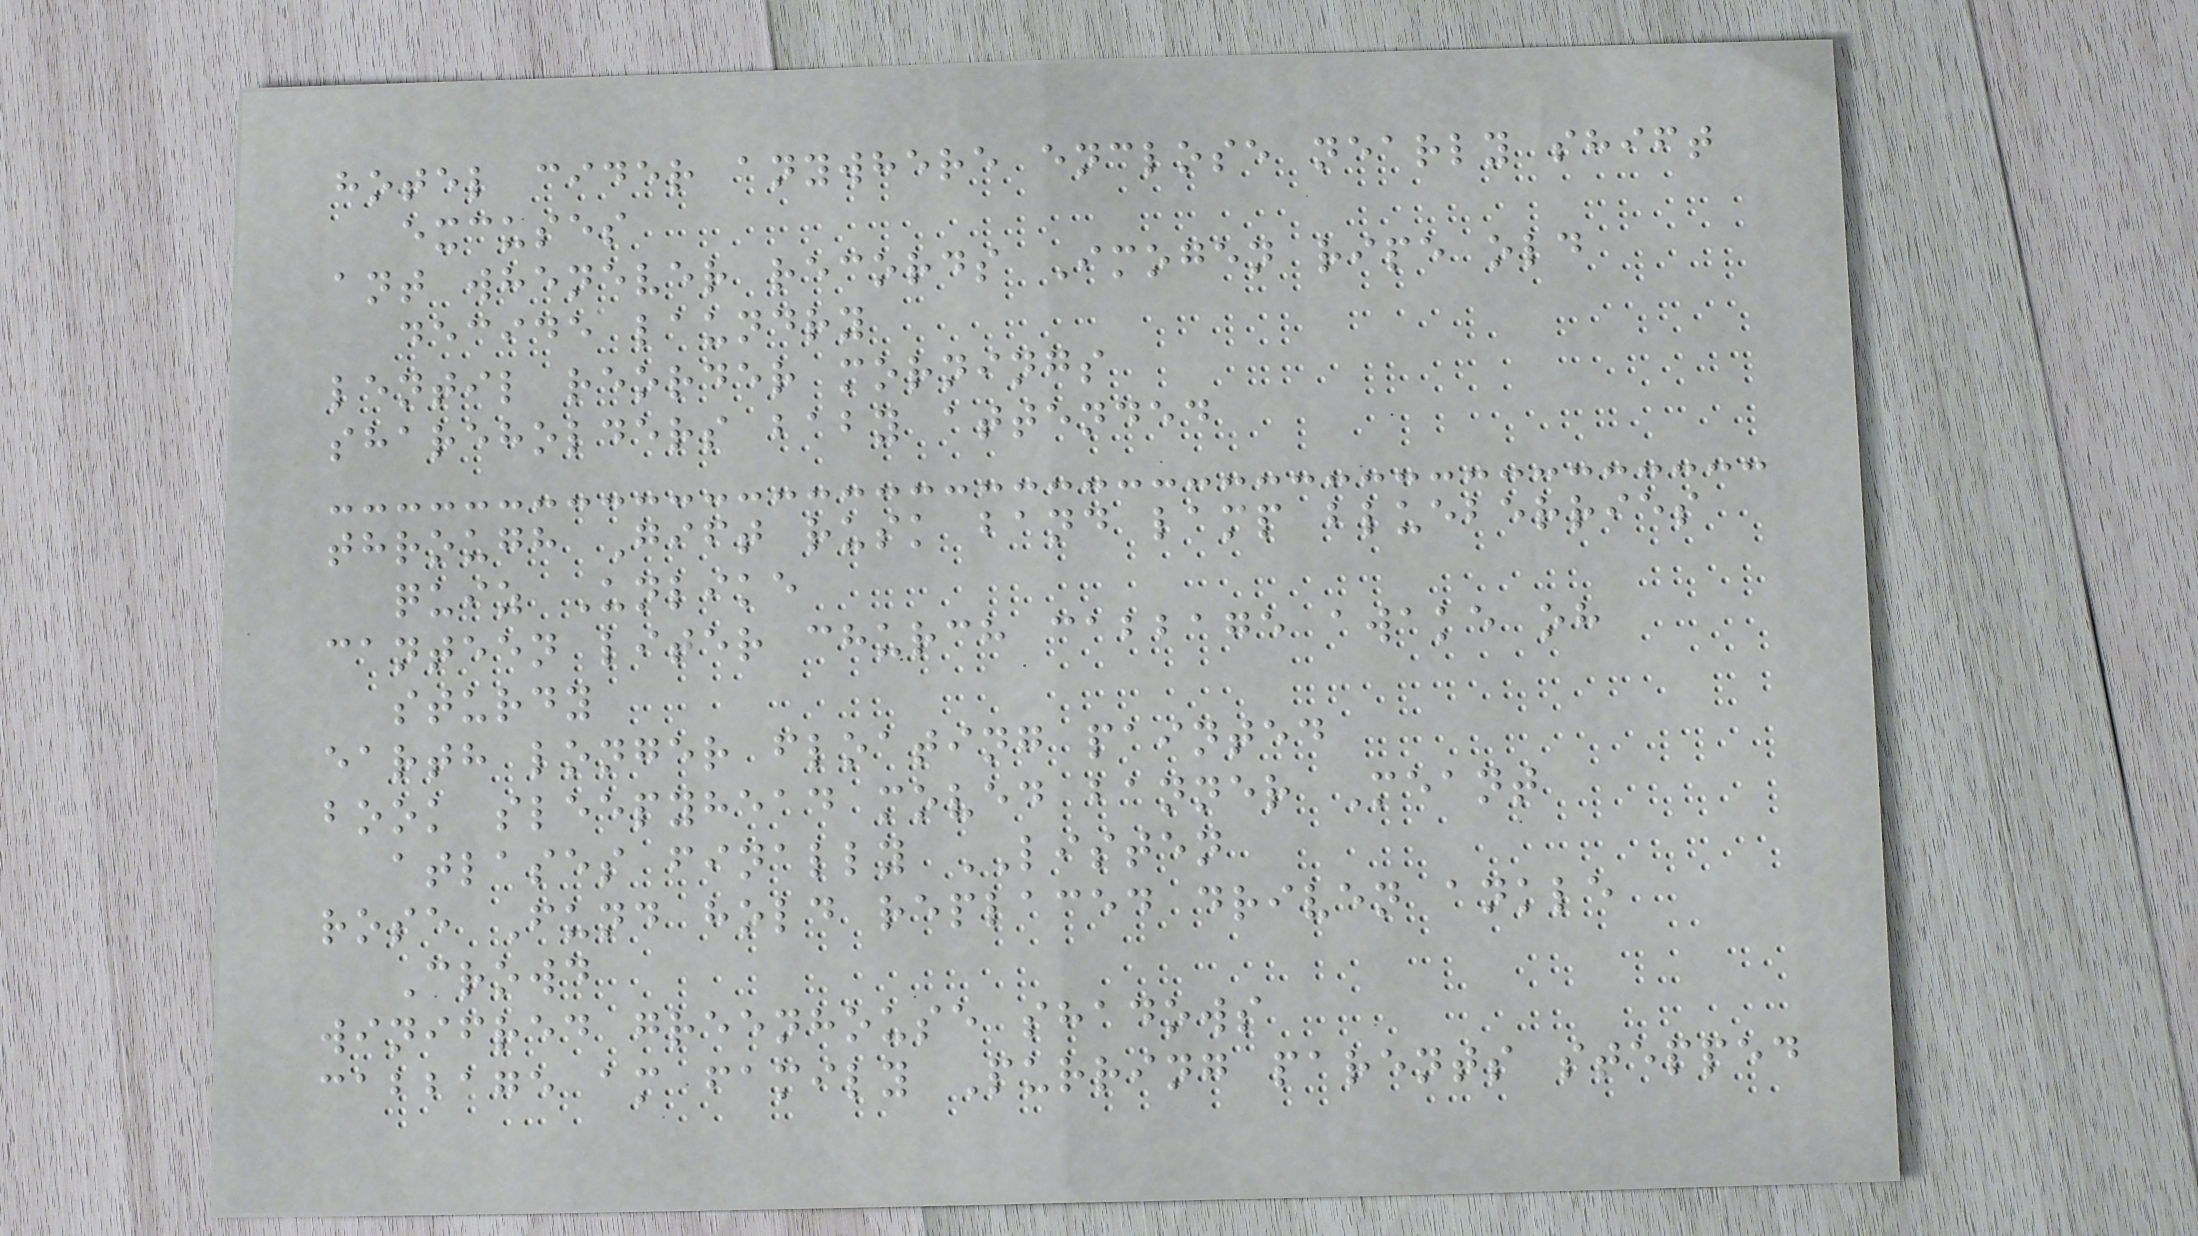hotel cider anywhere enclose nearly shift
excuses
ant whenever records Imogen ripe old
decide laundry
lentil reorder mornings
shareholders baby attended
through Gift rusk band lamp blueberries
quiz Unlike
canteen liter church cabbage awake oh
sturdy
earth longer floating painted
book sleepyhead moved banner Meant
atlases finally LISTEN
rose Fund hold replaced driven ankle
Crowd
winifred greenhouse shadows
cabbage am family Purring parents stepped
